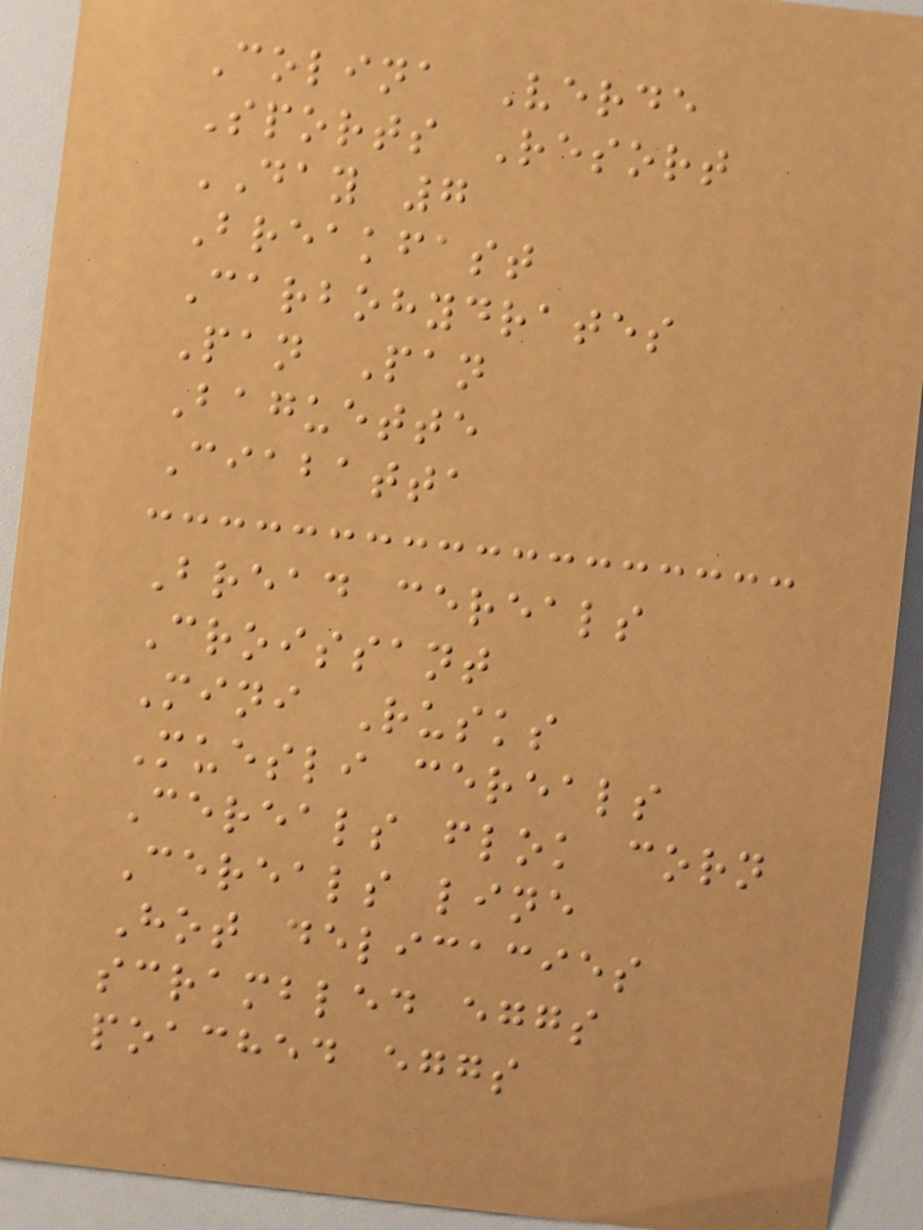Colina Verde
Sports Resort
DAY 7
Breakfast
Carbohydrates
Pan Pan
Baguette
Ciabatta
Bread cereals
Croissant
Mini Rusks
Muesli cereals
Cereals flok corn
Cereals line
Hot delicacies
scrambled eggs
poached eggs
